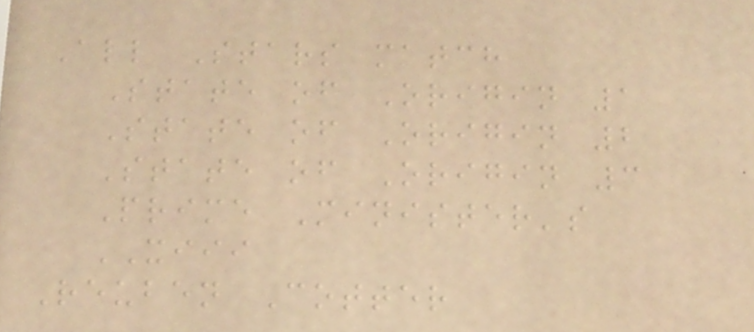All Stars match
State of Origin 1
State of Origin 2
State of Origin 3
Prime Minister's
XIII
Reuben Cotter
